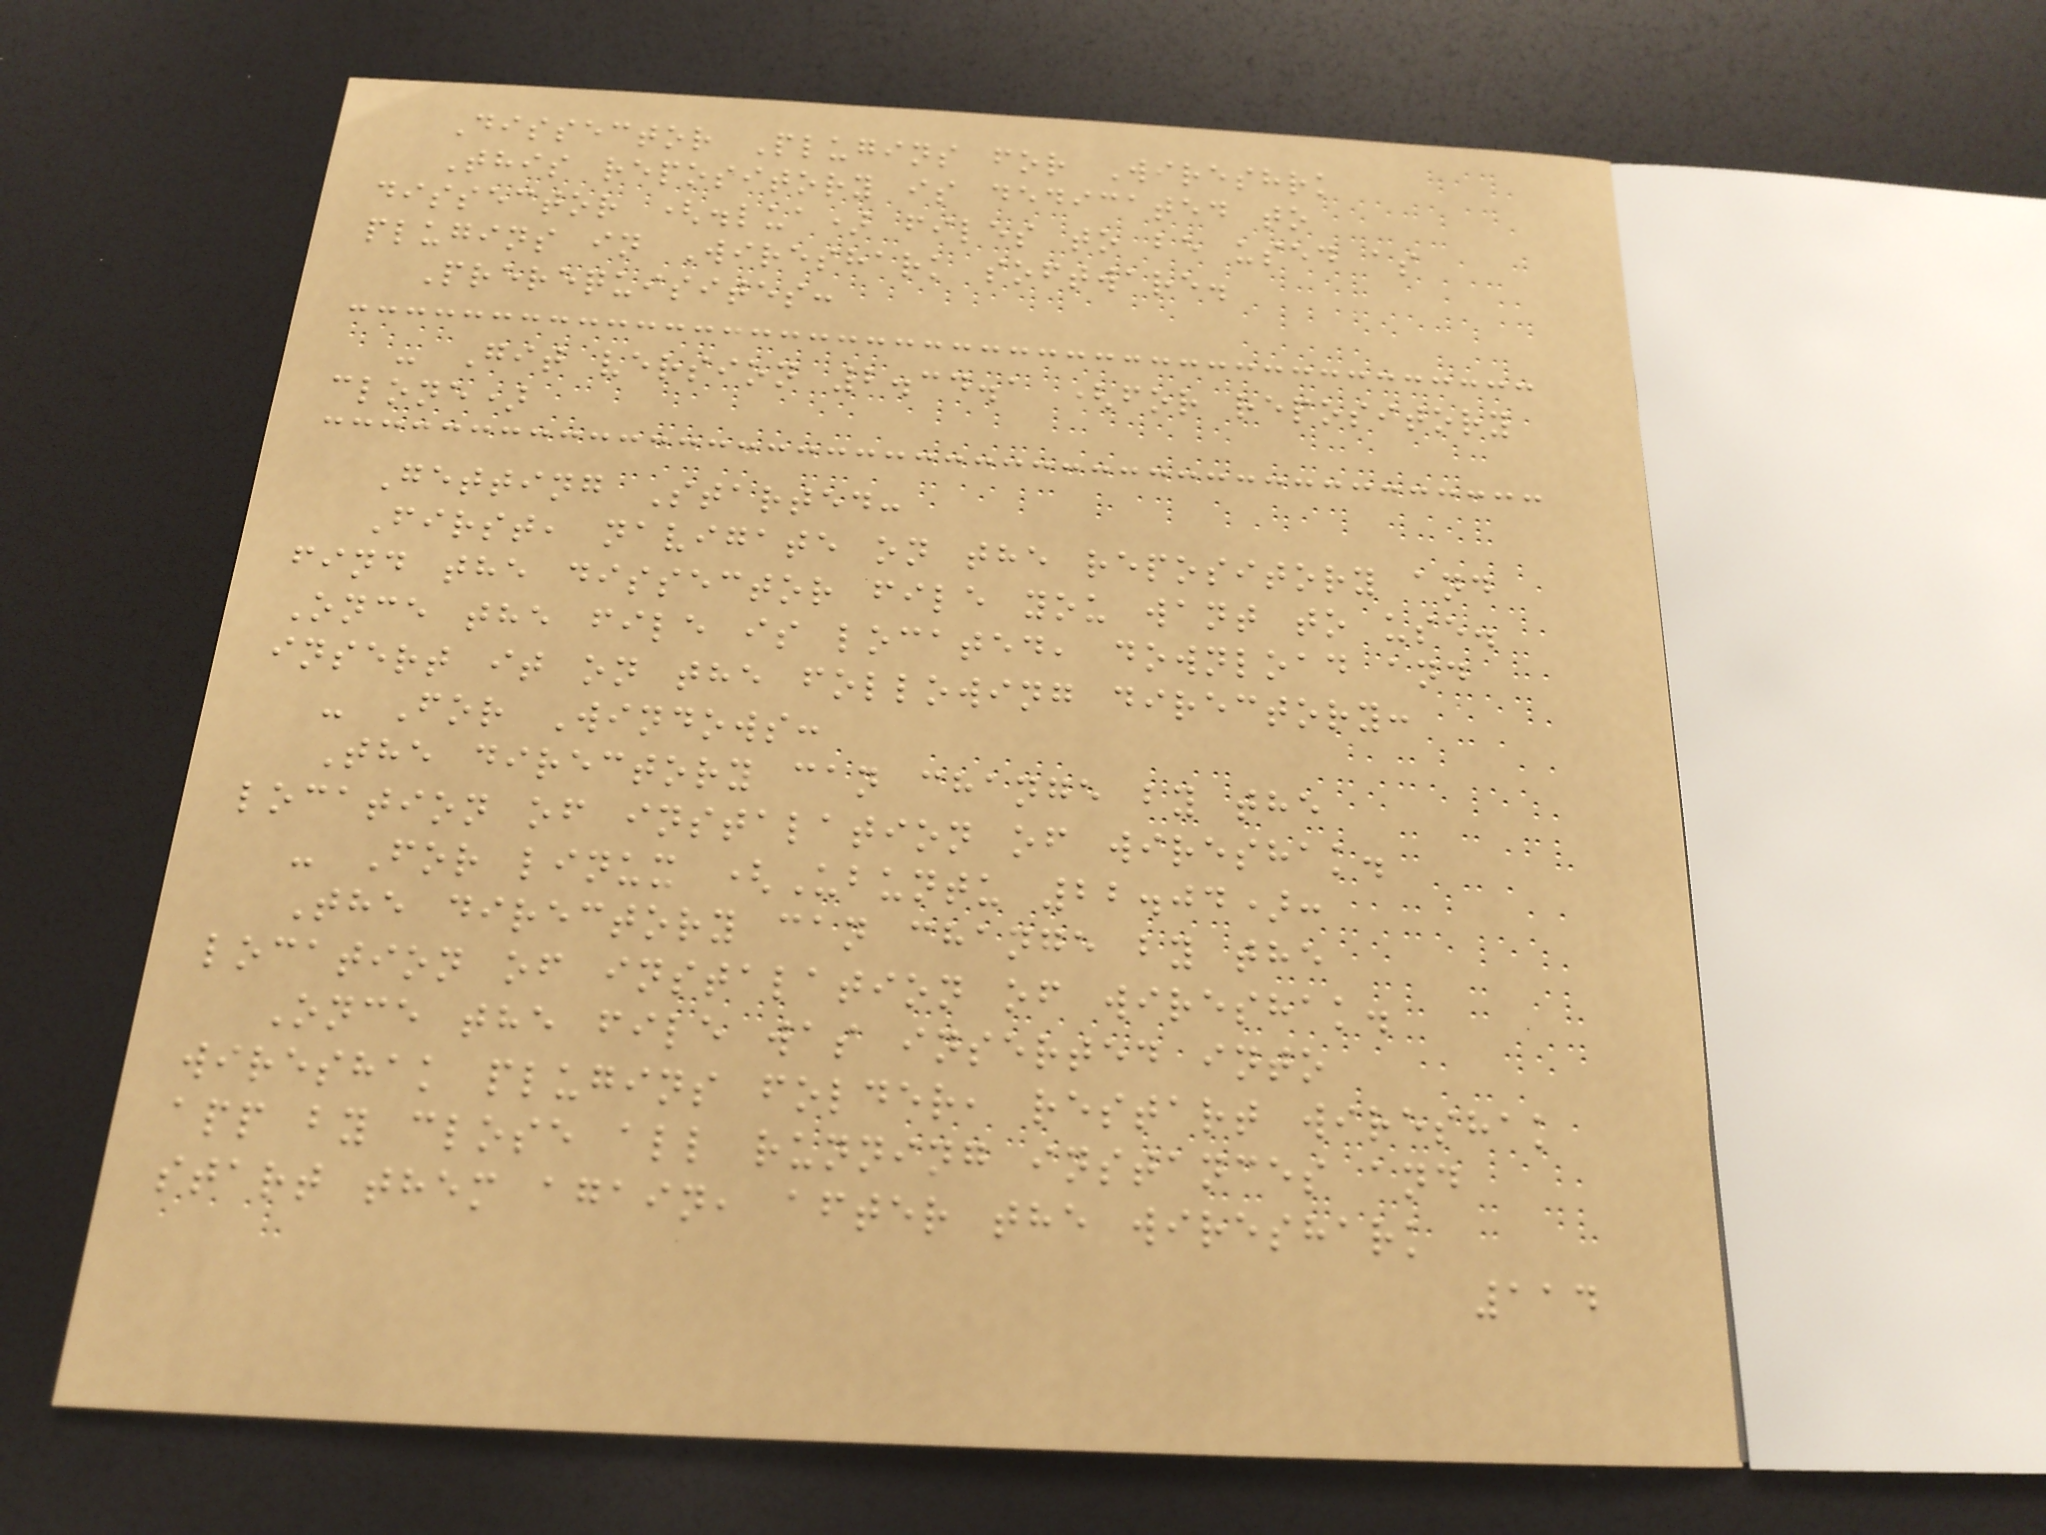Dissector Plugins for Wireshrk
This repository is dedicated to
dissector (.lua) files to be used as
plugins in Wireshark software.
Prerequisites:
- Git version 2.34.1 (for repository
clone)
Getting Started:
First, navigate on the repository and
find the dissector file you want to use.
Once the file is located, download and
insert it on the following directory:
- For Windows:
The directory can change by the
location of instalation of wireshak.
- For linux (Ubuntu 22.04):
The directory can change by the
location of instalation of wireshak.
Once the file was inserted into
wireshak plugins folder, restart wireshak
app by close all running instances and
start them again, after the wireshark
114
